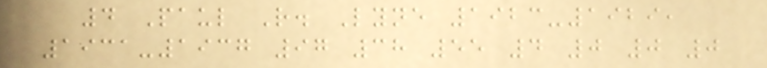4 Paul R. Lyne 1923-1929,
1931-1937 97 38 55 4 0 0 0
